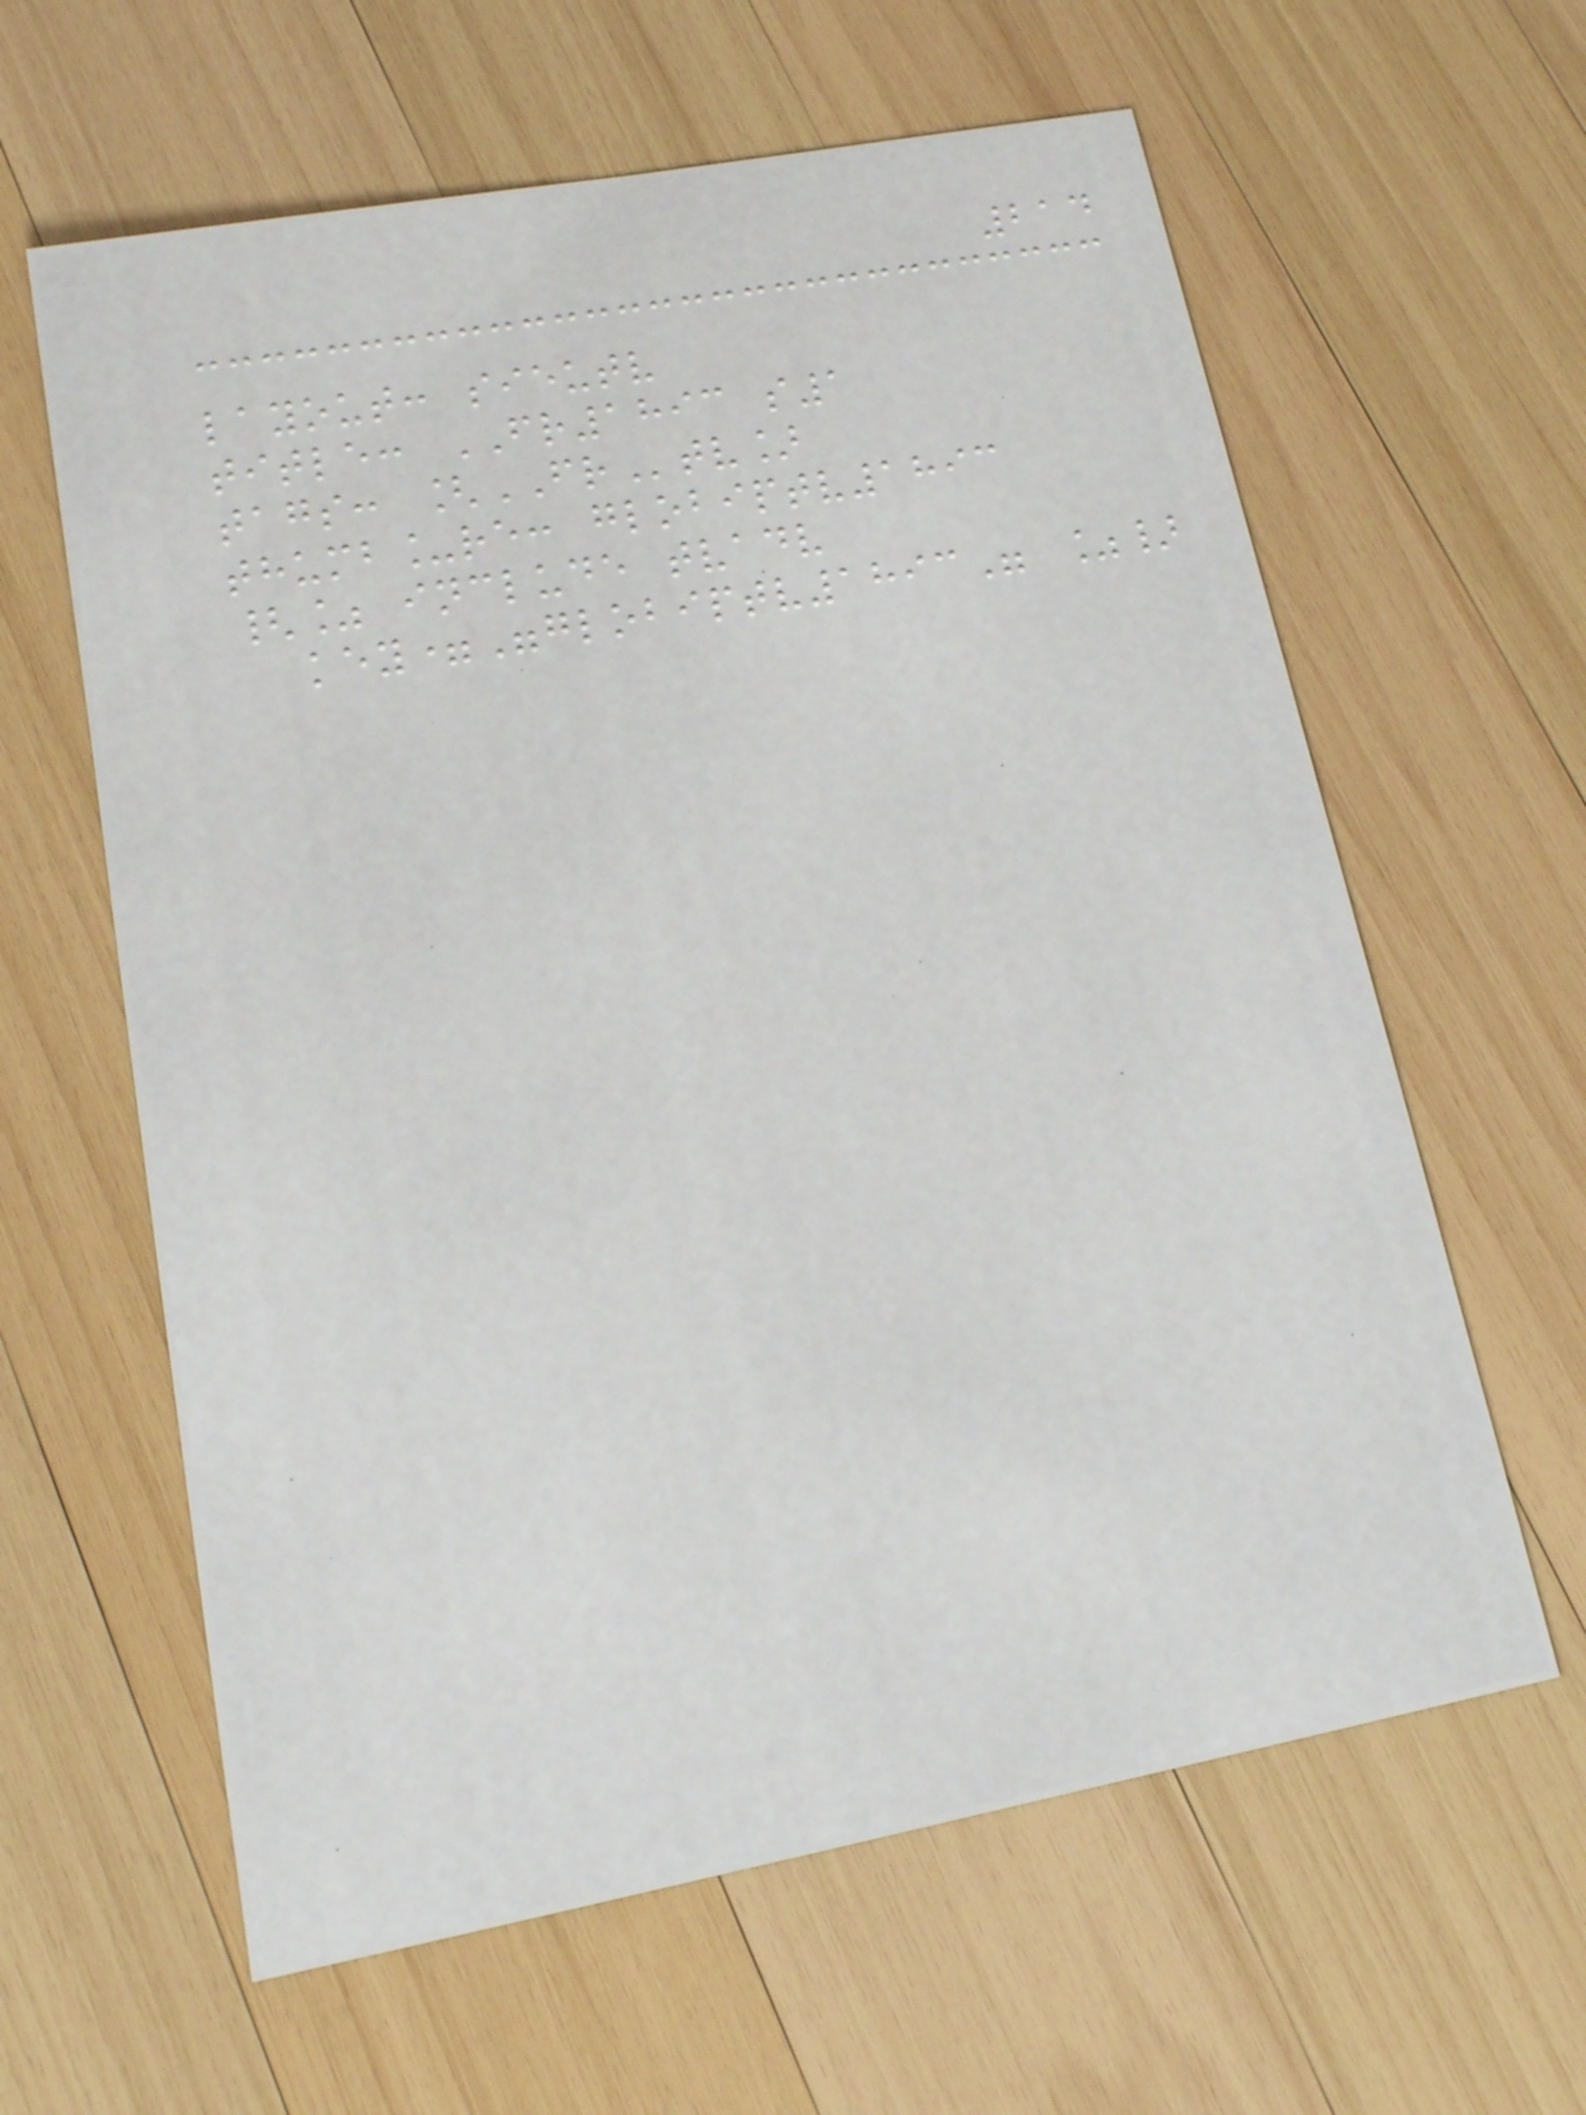214
layout: sieutv
title: FR1893 s1
tags: [FRtv]
thumb_re: globiptv1893
{% include tvadv
key="globiptv1893" %}
